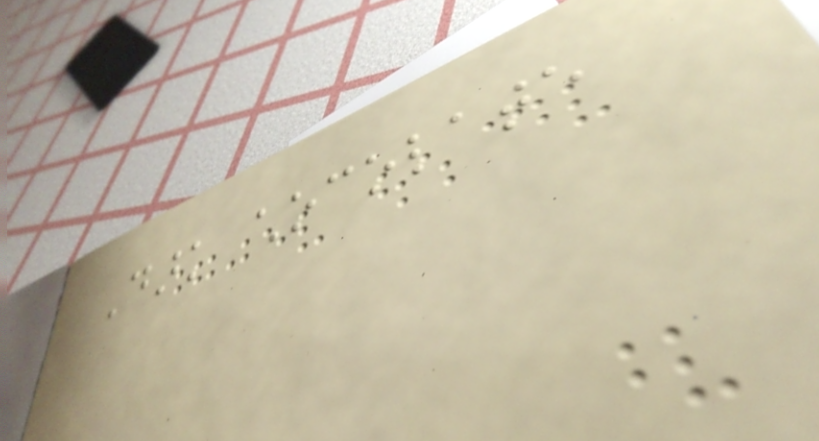Dark chocolate
